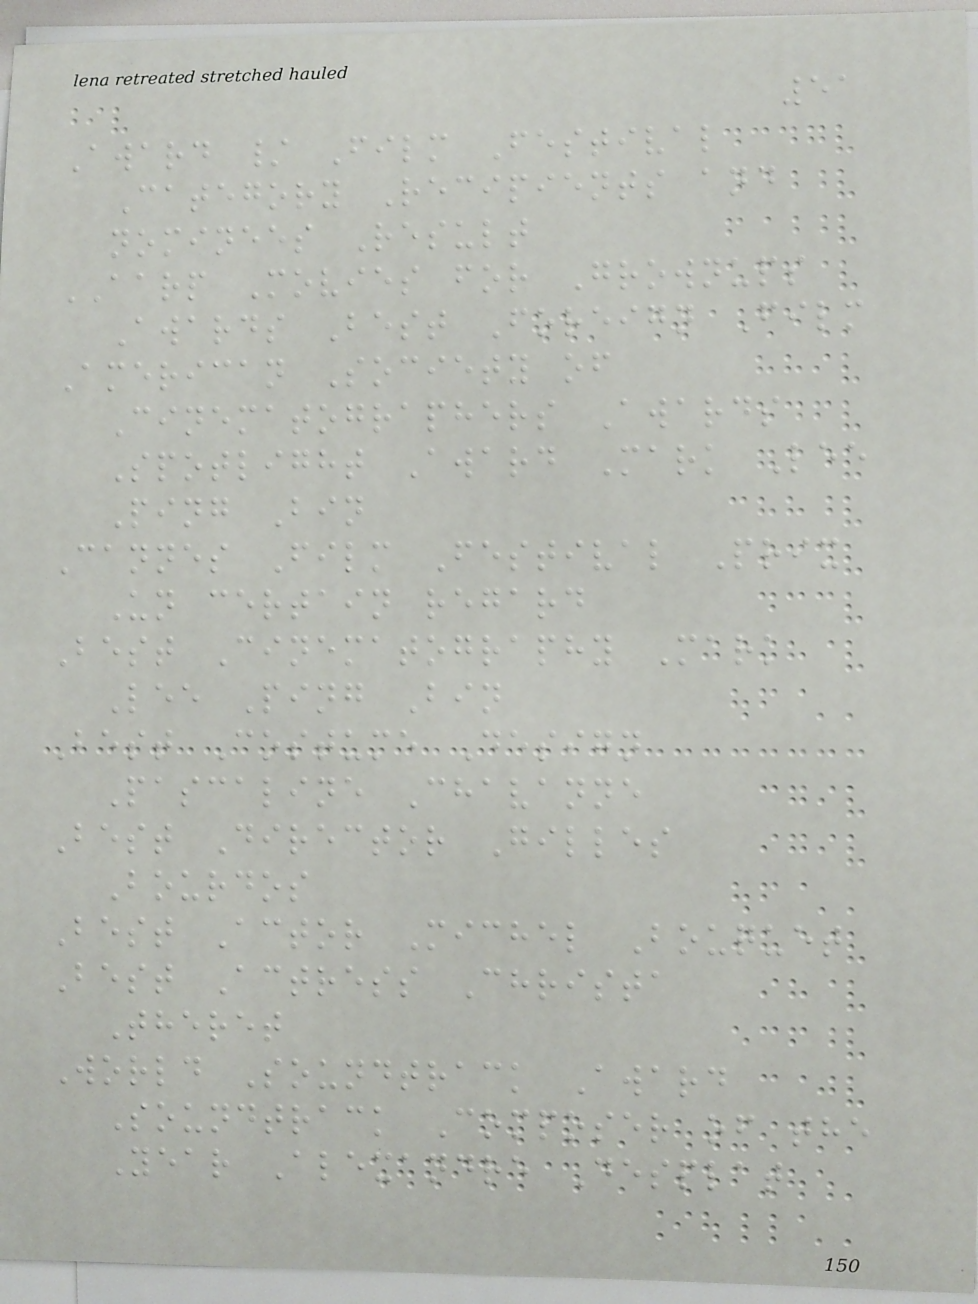51
Award / Film Festival
Category Recipients and
nominees Result
AARP Movies for Grownups
Awards Best Foreign Film
American Society of
Cinematographers Awards
Spotlight Award Mark Lee
Ping Bin
Cannes Film Festival Prix
Un certain regard
Best Cinematography Mark
Lee Ping Bin
Best Costume Design
Pascaline Chavanne
Best Director Gilles
Bourdos
Best Actor Michel Bouquet
Best Actress Christa
Theret
World Soundtrack Award
Soundtrack Composer of the
Year Alexandre Desplat
